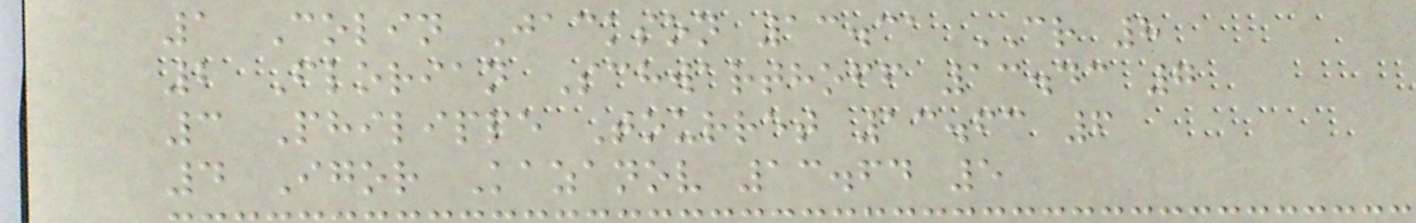1 Colin Jackson 13.31 CR 8
2 Florian Schwarthoff 13.43 7
3 Philippe Tourret 13.63 6
4 Igor Kazanov 13.64 5
